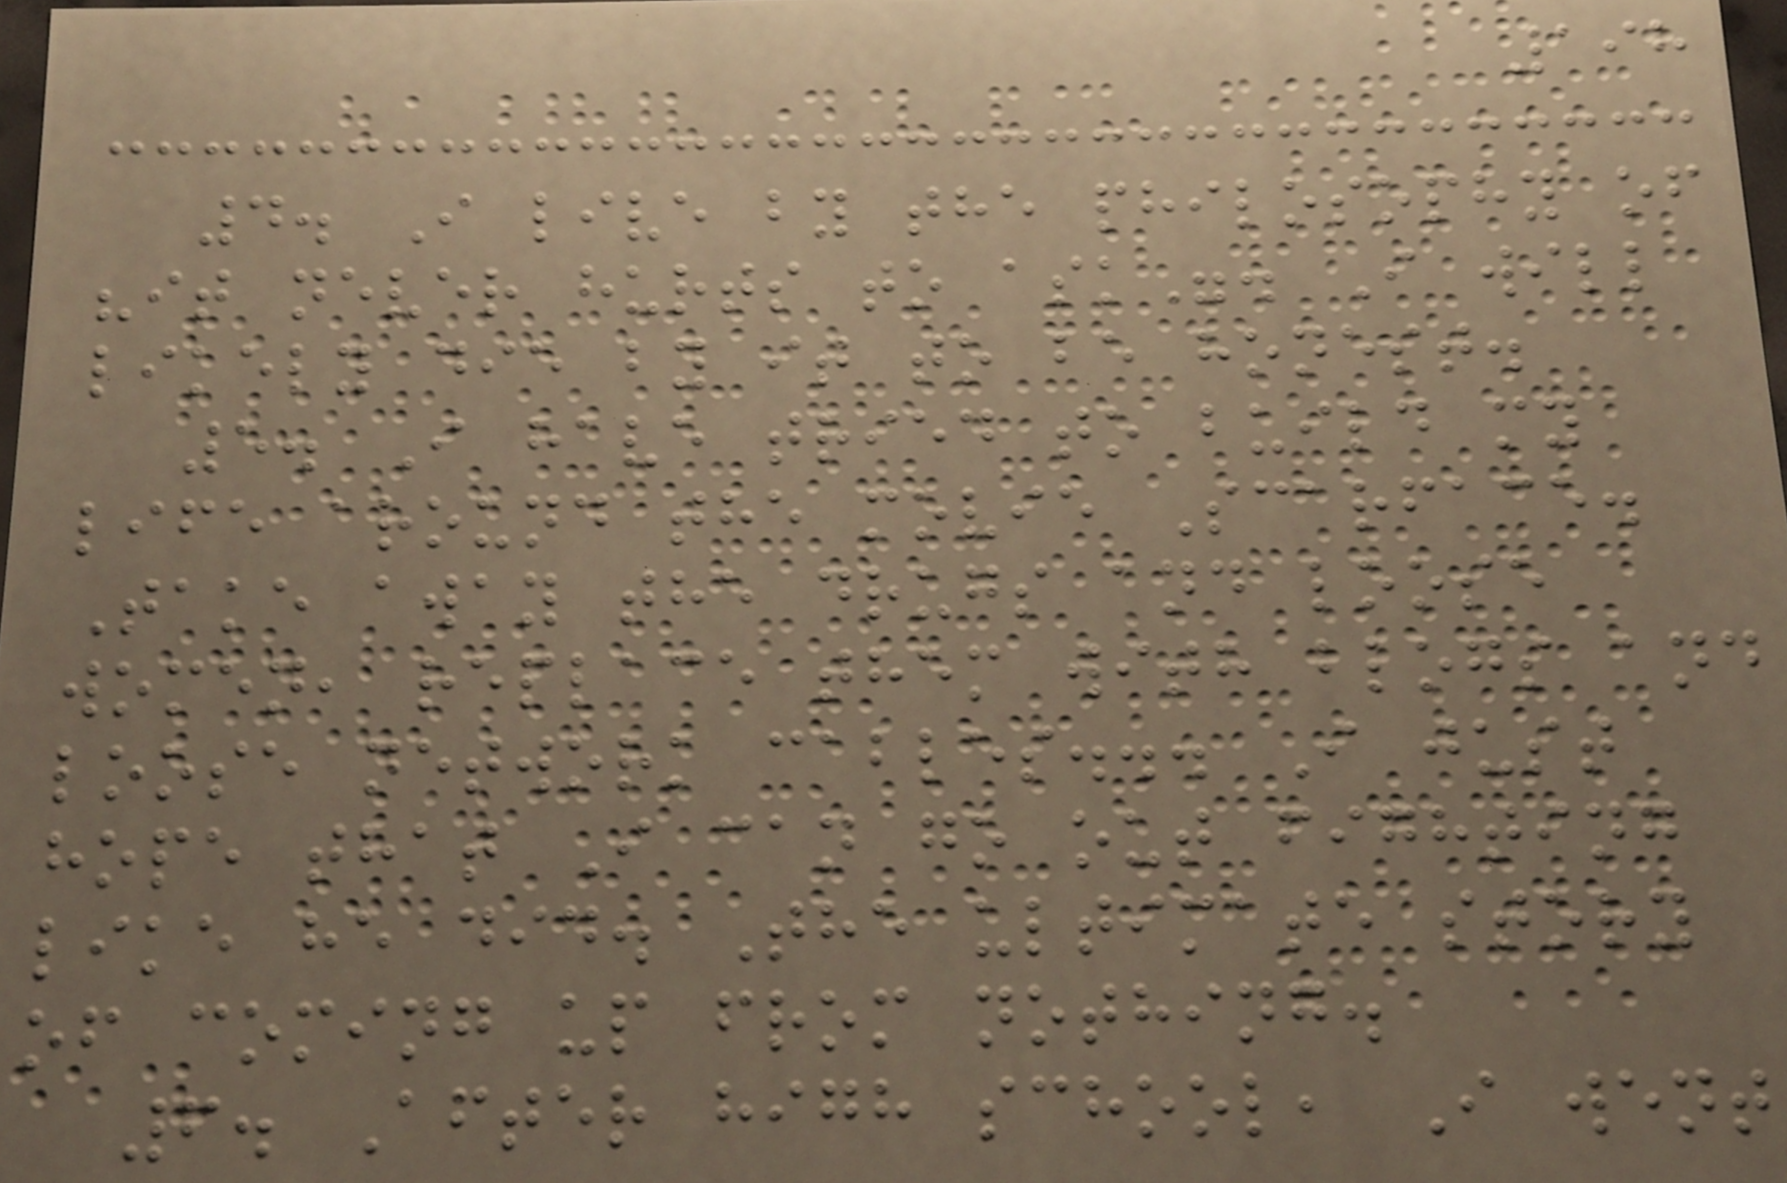198
4. I live by the philosophy of
"it never hurts to ask". I will
likely die by it to be honest.
5. I have tried to build my
life around the movie Scarface.
Take away the drugs and loose
women, replace them with blogs and
loose network cables... I just
hope that I can go out fighting
like he did. The ultimate story
of coming up from nothing.
6. After high school, I went
